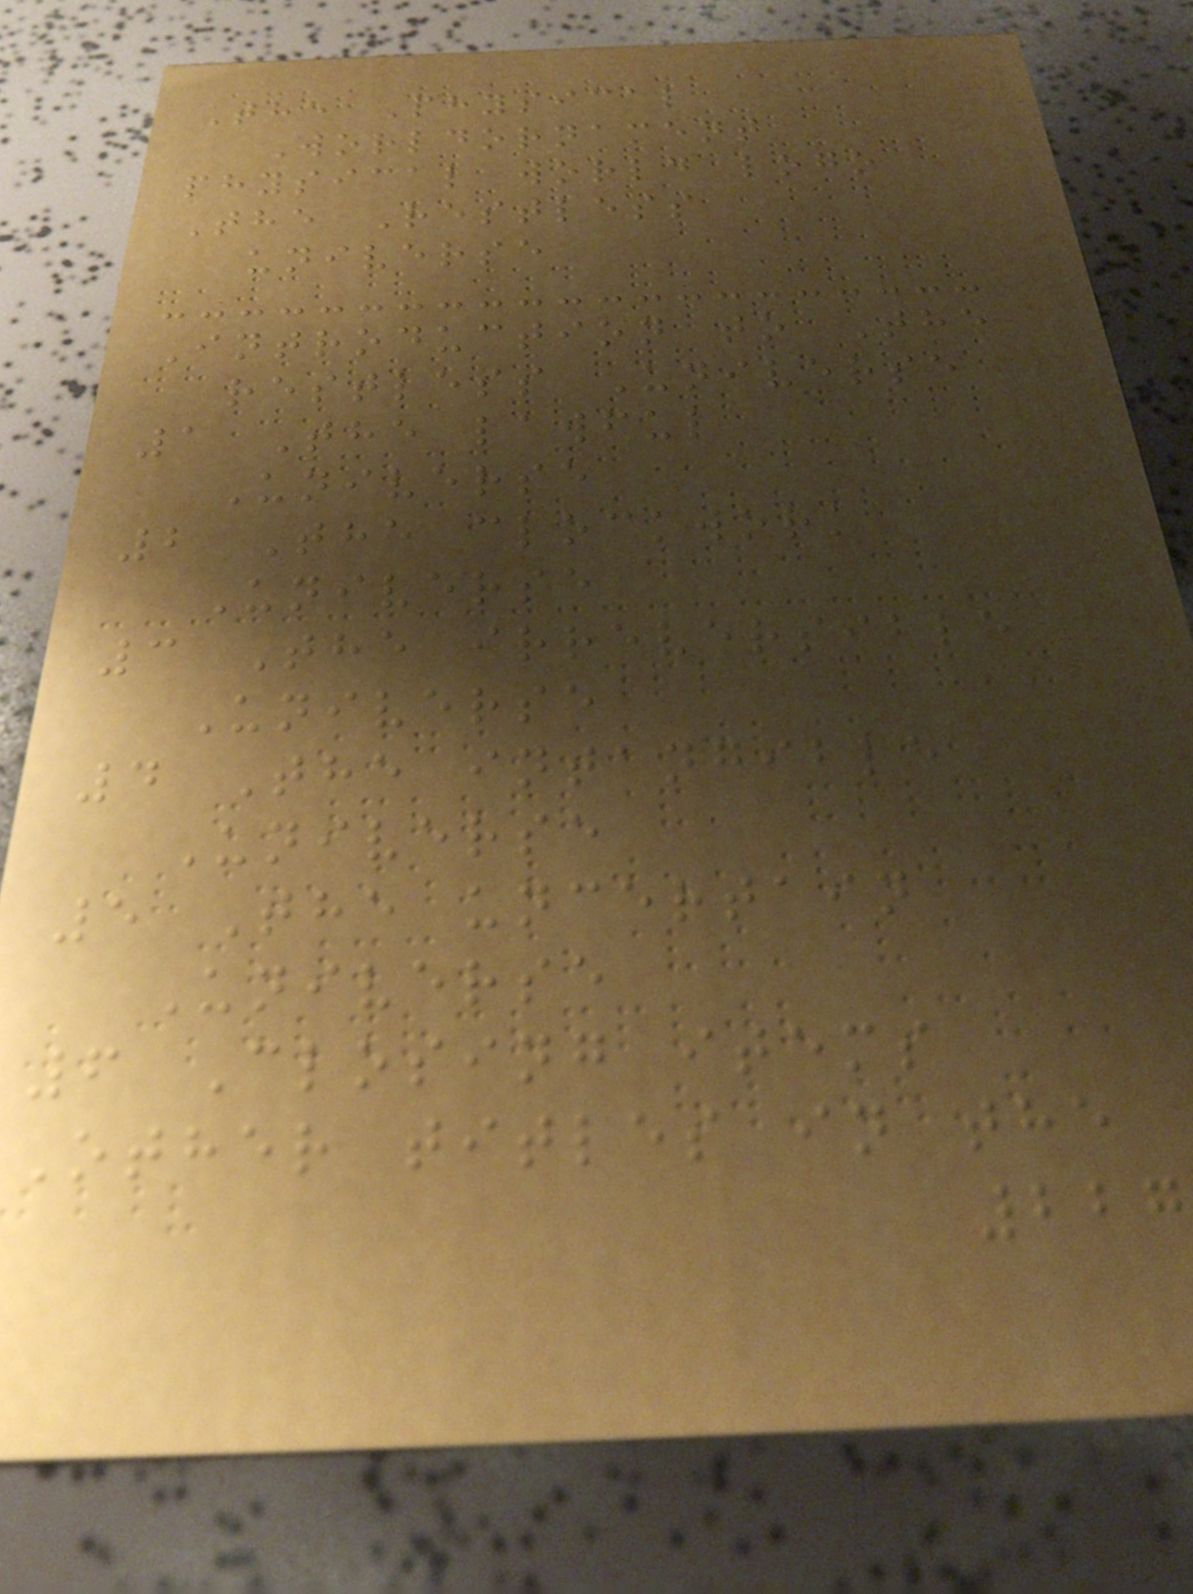The Physical
Worldornament
physical world logo
The Restless
universe
Introduction to The
restless Universe
1 The lawful
Universe
2 The clockwork
Universe
3 The irreversible
Universe
4 The intangible
Universe
5 The uncertain
Universe
6 Closing items
Other titles in the
227
